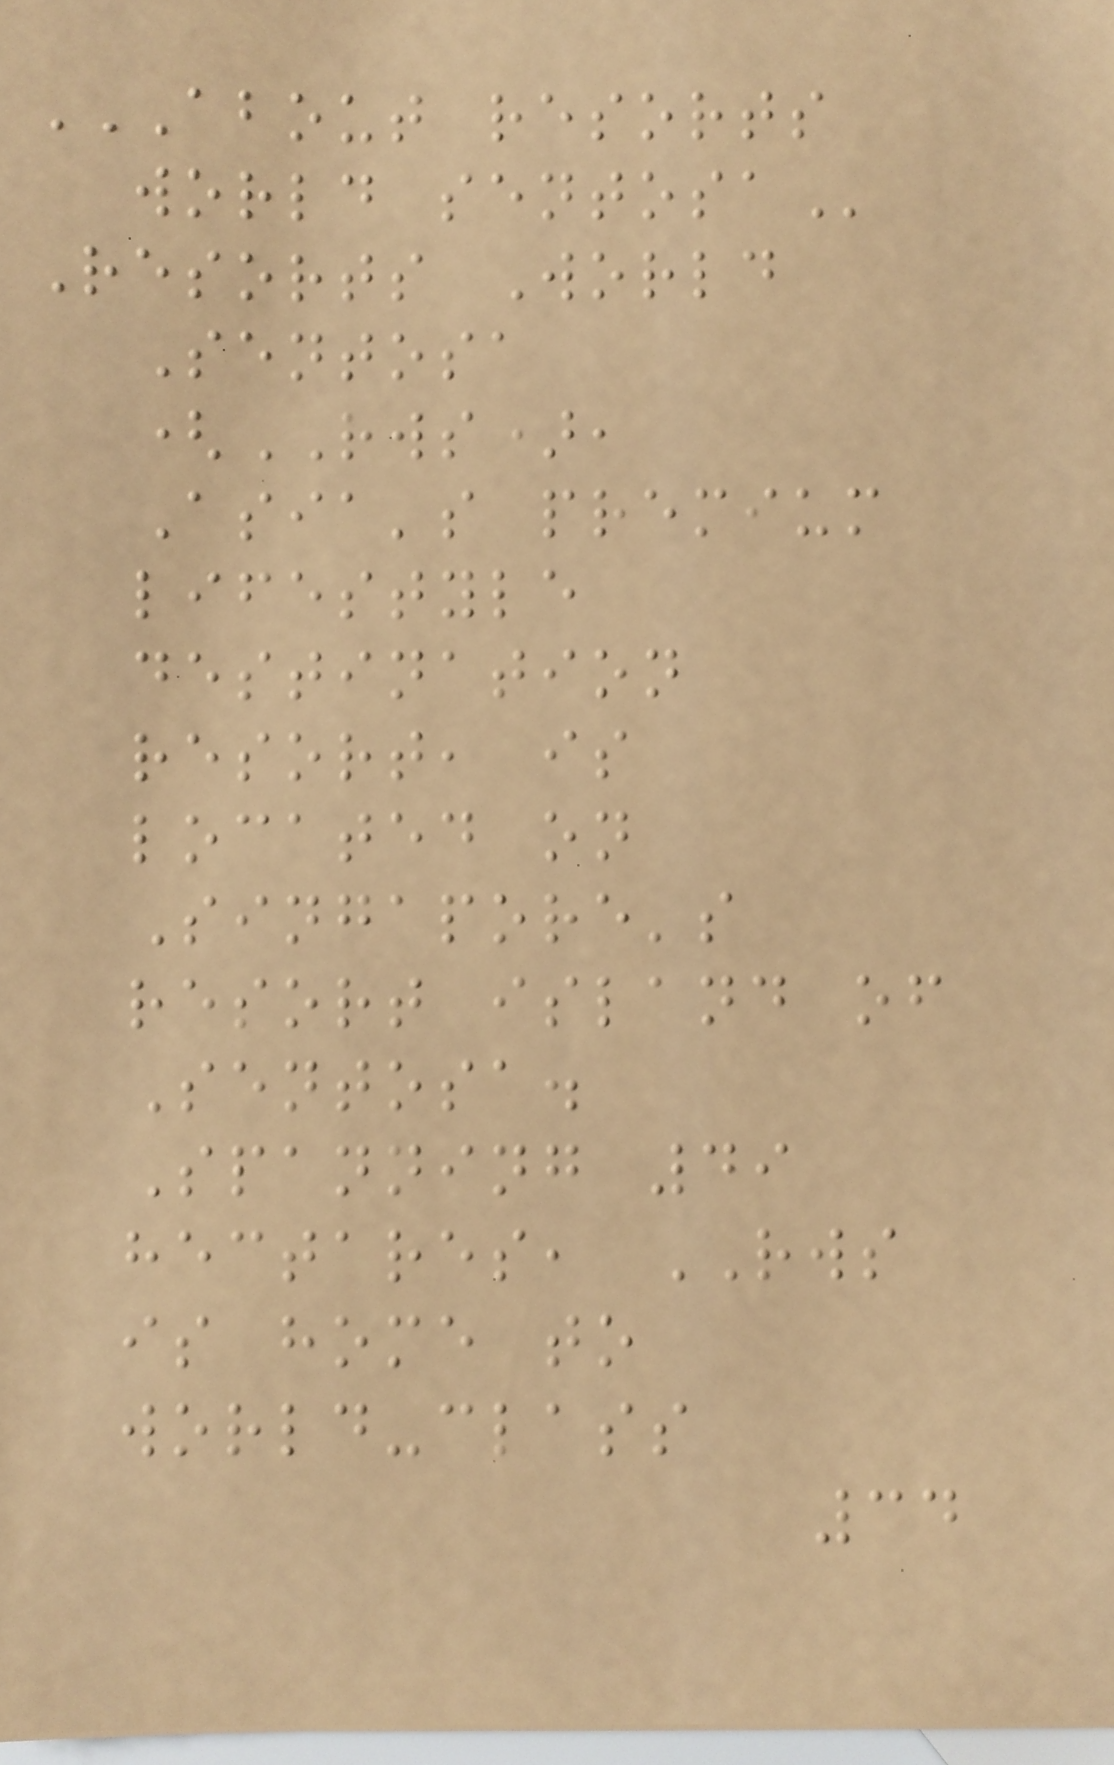ABOUT RESORTS
WORLD SENTOSA
Resorts World
Sentosa
(RWS),
Asia's premium
lifestyle
destination
resort, is
located on
Singapore's
resort island of
Sentosa.
Spanning 49
hectares, RWS
is home to
world-class
34
